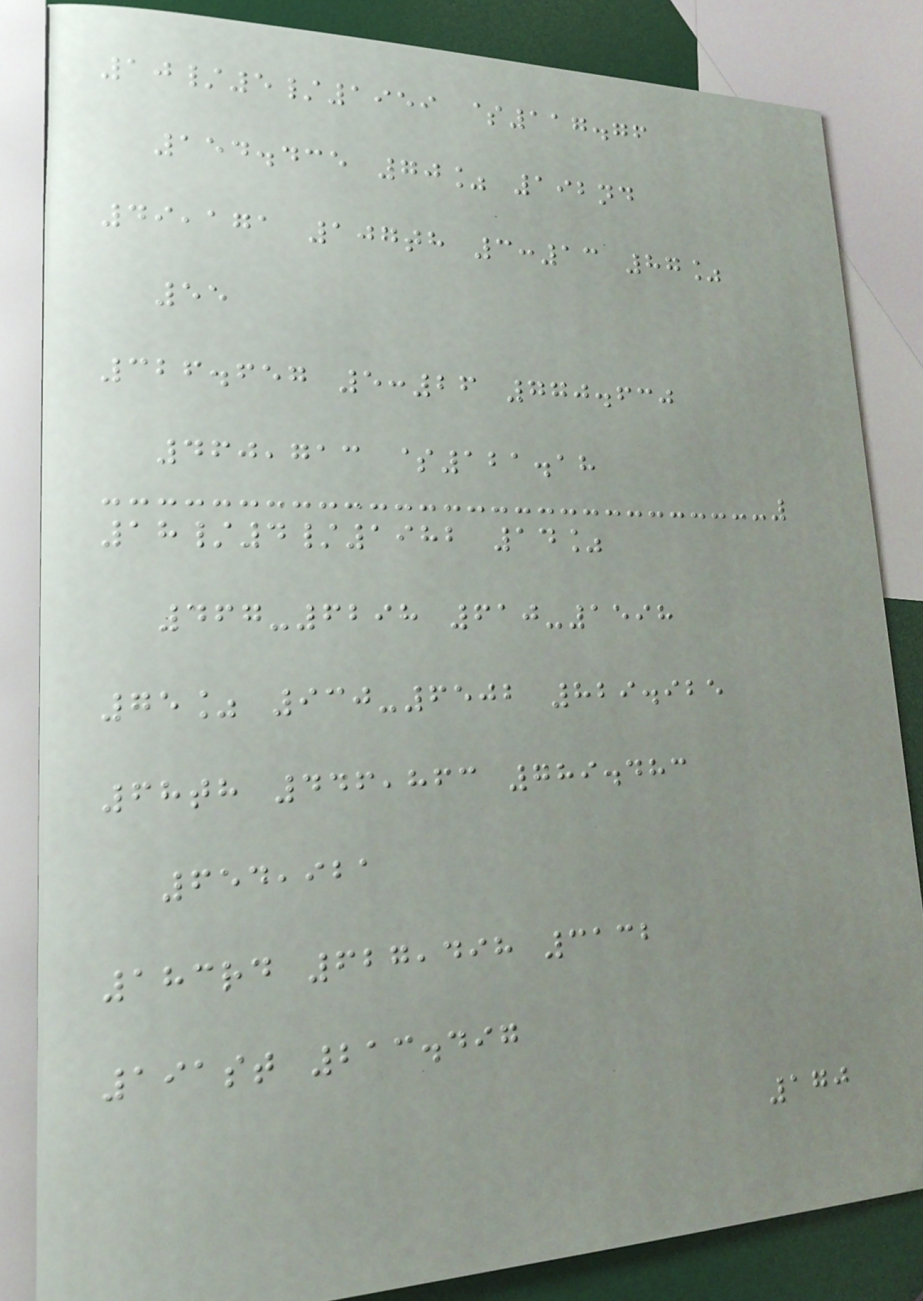10/5/1959 $117.76
154.435 70% 192nd
49,171 107th 3:13 87%
55
326.657 5:26 770.630
460,713 $121.18
18/4/1982 14%
467-6298 610-1598
75% 930-6502 829.925
68th 446,863 789.483
654,921
183rd 627,498 3132
191st 213.497
170
